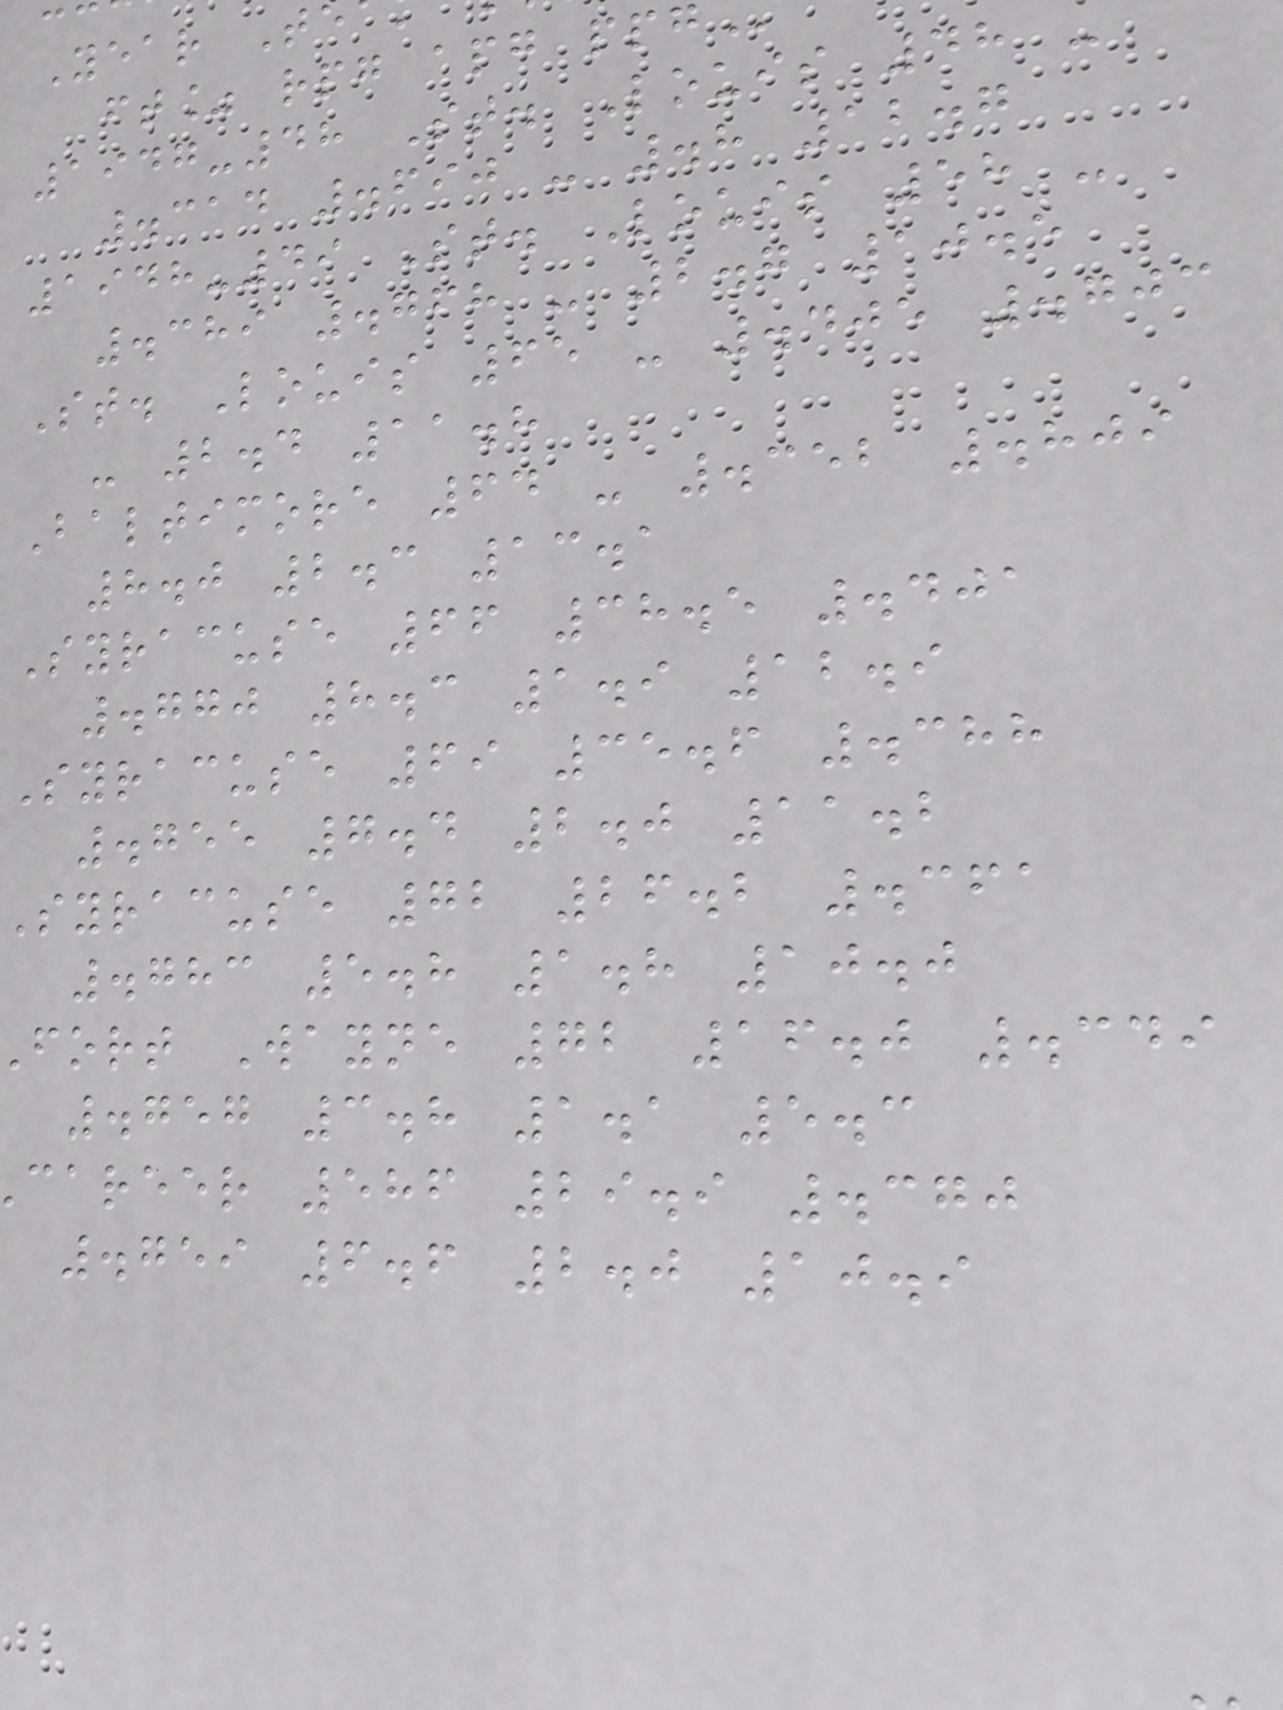Year Te
ft% rpg apg
1947-48 St. Louis 48 -
.314 .690 - .8 12.7
1948-49 St. Louis 58 -
.389 .768 - 2.7 10.5
St. Louis 65 - .405 .703
- 2.4 11.8
Baltimore 64 - .352 .809
8.0 2.3 13.1
Syracuse 66 38.5 .401
.770 8.3 1.9 12.9
Syracuse 69 35.6 .388
.755 7.4 2.0 11.2
Syracuse 72 26.2 .361
.783 5.8 1.8 10.0
fort Wayne 72 16.0 .349
.757 3.8 1.1 5.3
career 586 29.9 .370
.759 6.6 2.0 10.9
